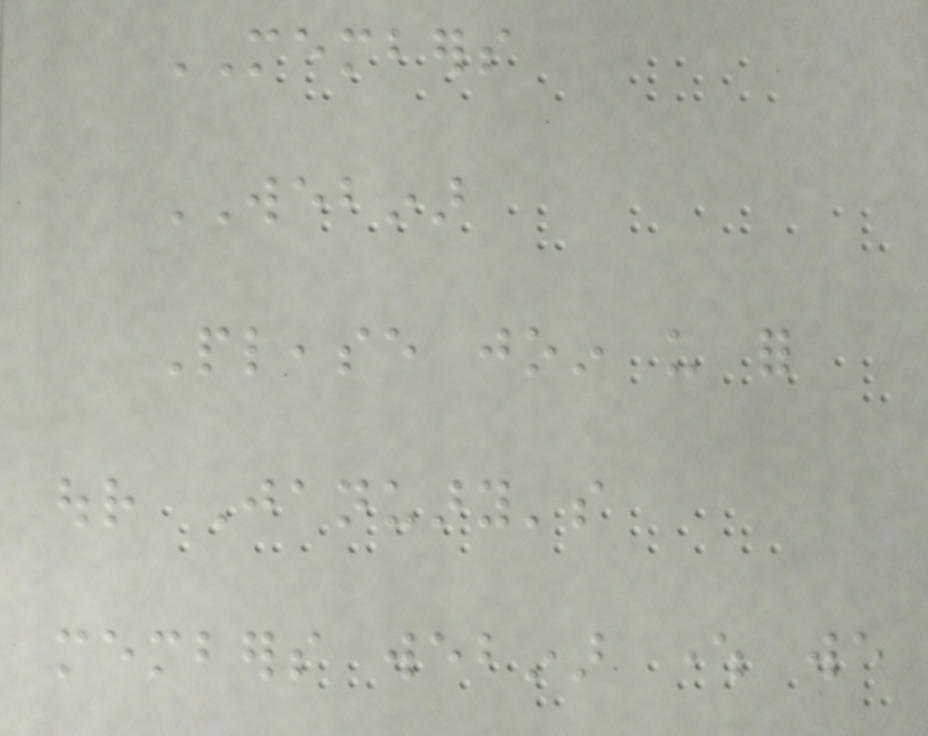MEMBERS
WEBINAR
Please join us for
our January's
members webinar where we
